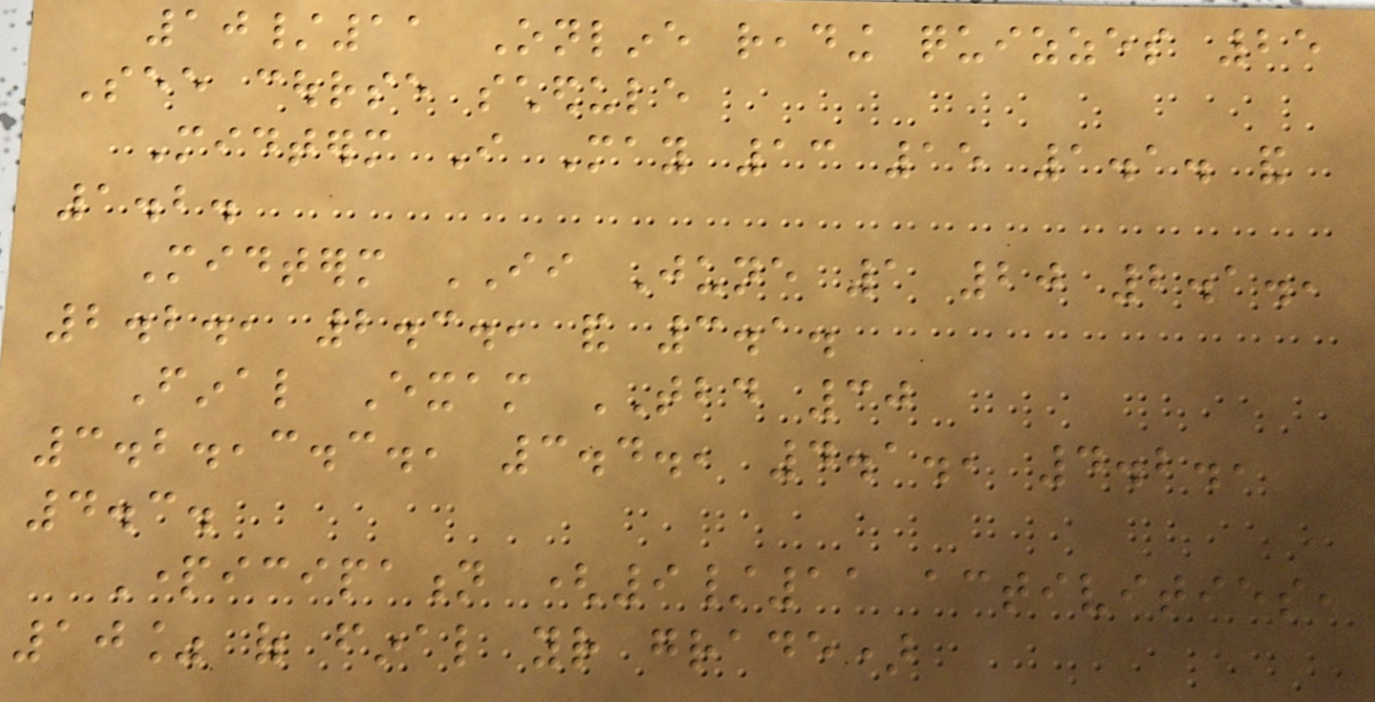10/11 Online reading quizzes 25
See course schedule
Midterm I May 13 15 1.1. and
1.2.
Midterm II June 1 20 2.1.,
2.2., 2.3., and 3.1.
Final Exam TBD 30
3.2.,3.3., 3.4., 4.1., 4.2.,
4.3.
Participation (9/11 activities,
10% of final your grade)
